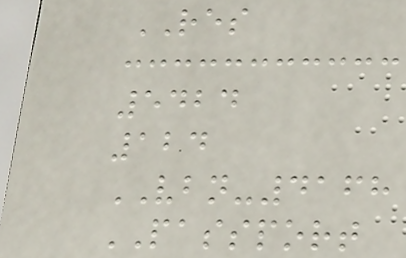RES
5424
124
VBN-4168
PASSPORT
